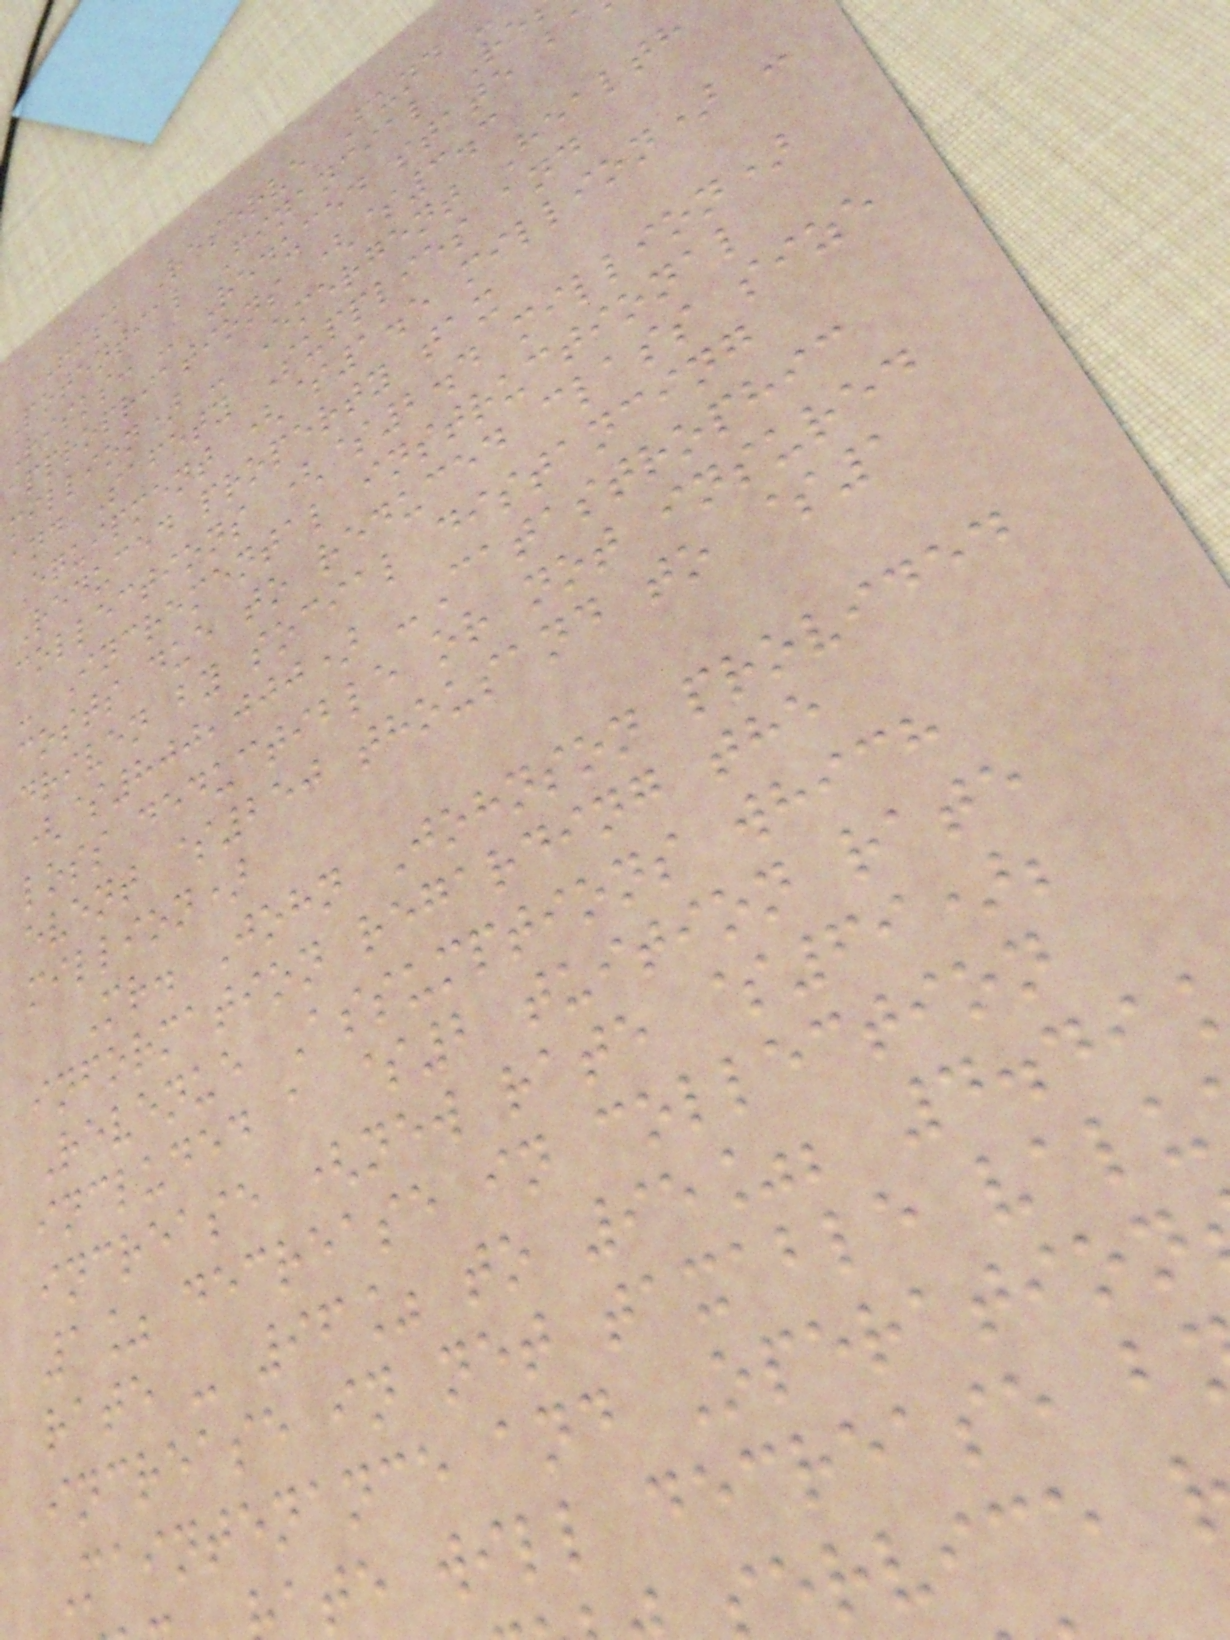Risk Reserve Fund -
Potential Financial Re
Risks: - Reduced state b
appropriations ($3.3
million) - Emergent Health
and Safety Supplies and
Equipment ($1.5 million) -
Reduced property tax
collections ($2.4 million)
- Incremental instructional
costs due to reduced class size
driven by social distancing
($800,000) -Catastrophic
loss deductible or not insured
event $250 thousand to $1
million)
Mr. John Johnson provided
information regarding the
Revenue Assumptions which
included a $2 tuition rate
increase (new rate $69);
1% decrease in collection
rate - 96% to 95%; 4.49
increase in net taxable valu
Maintenance and Operation
te will decrease b
